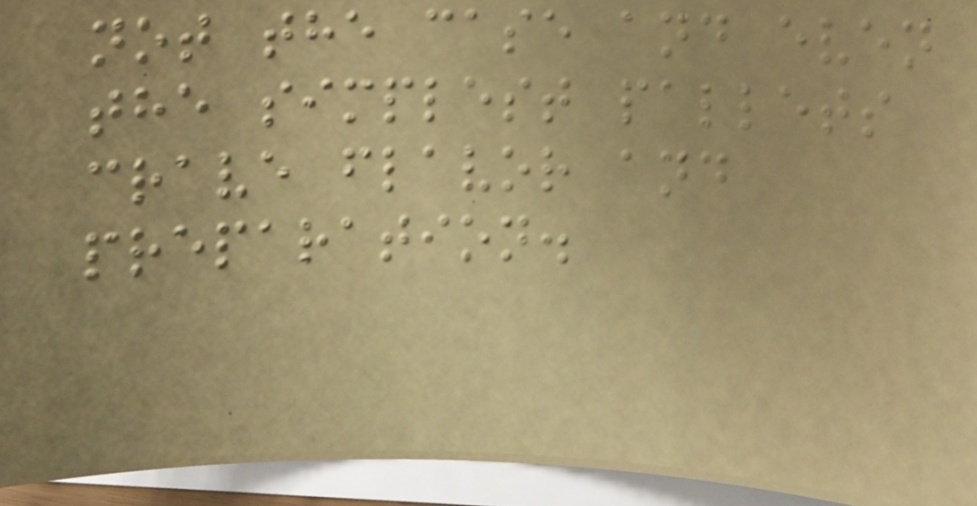not the case and even
the simplest pallets
crave flavor and
preparation.
